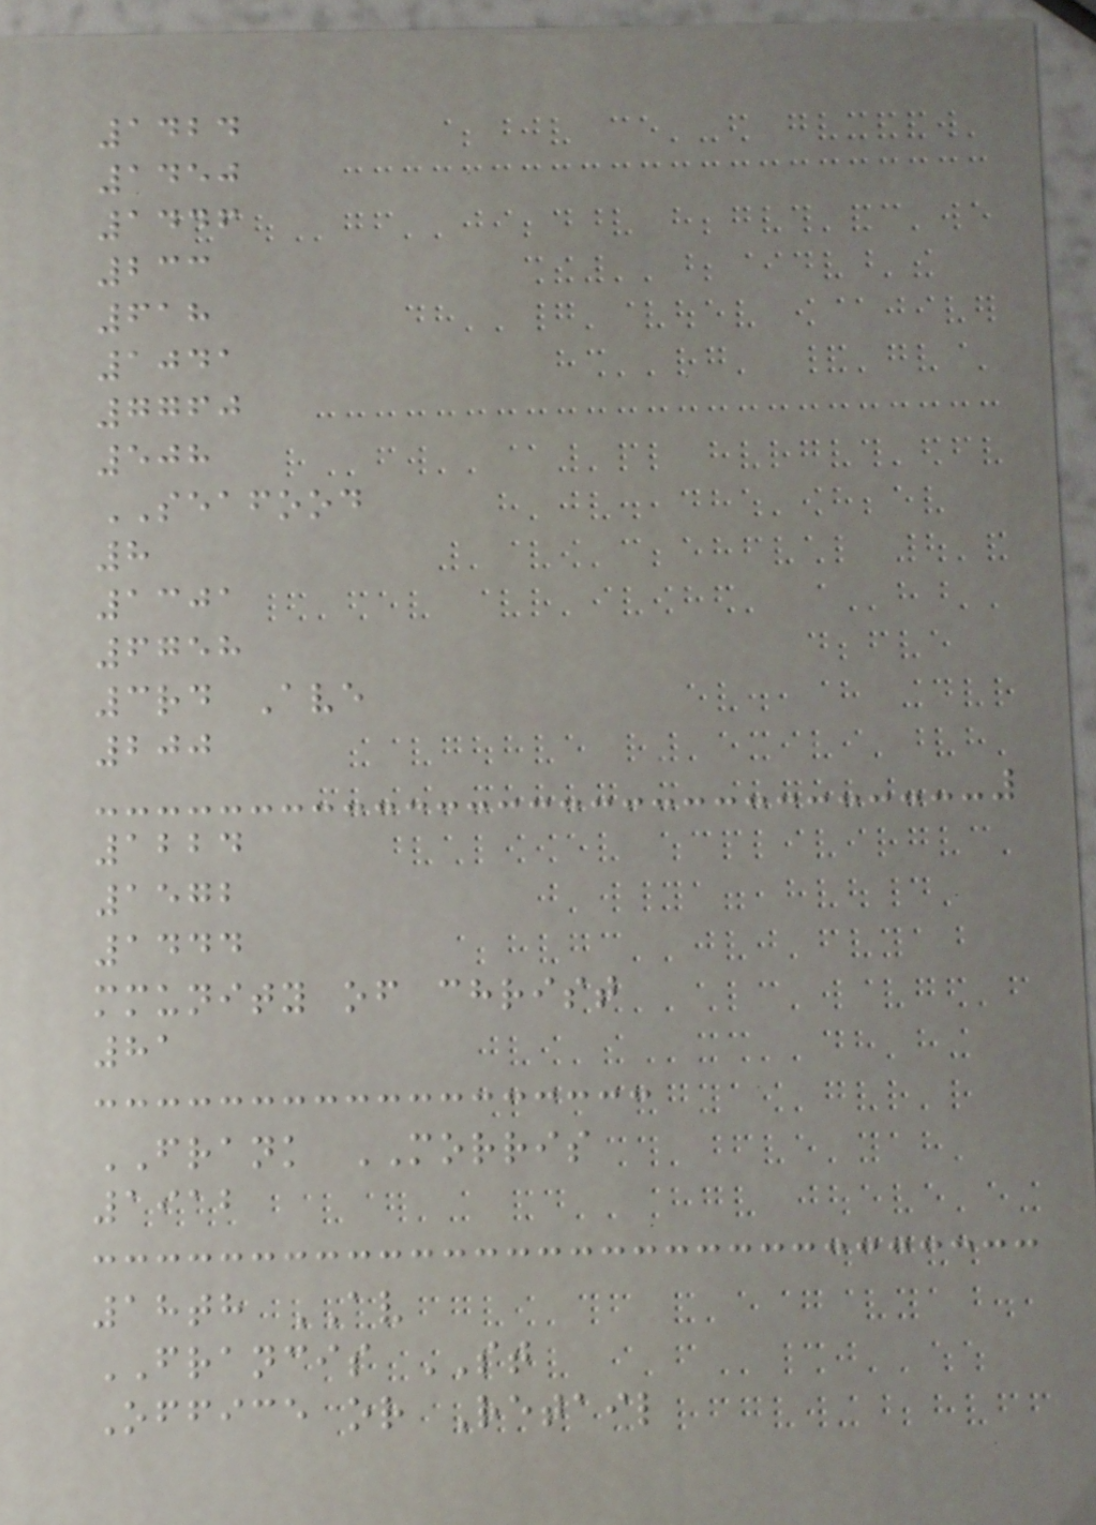1424
1450
1446
233
618
1041
7760
508
SEAFOOD
8
1301
6758
3rd Ave
200
1224
1572
1444
mmunity of christ
81
FRANK MORRIS
1912
18th AV
FRANCIS ST
Office or Retail
